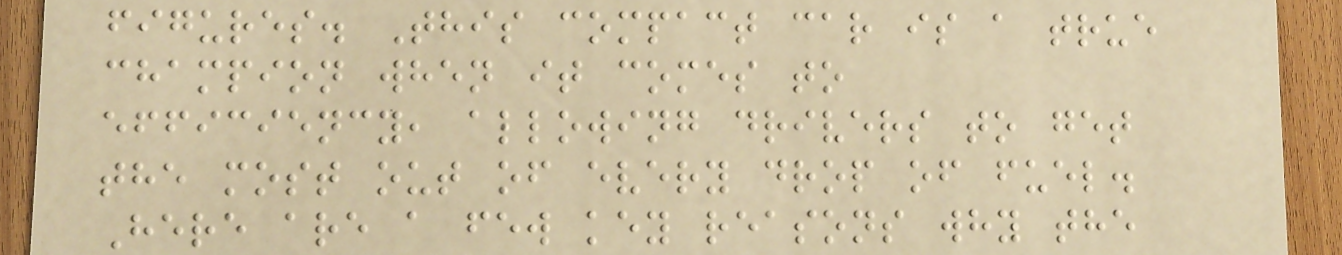figures. This compact car is a true
champion when it comes to
efficiency, allowing drivers to get
the most out of every drop of fuel.
Here are a few key reasons why the
